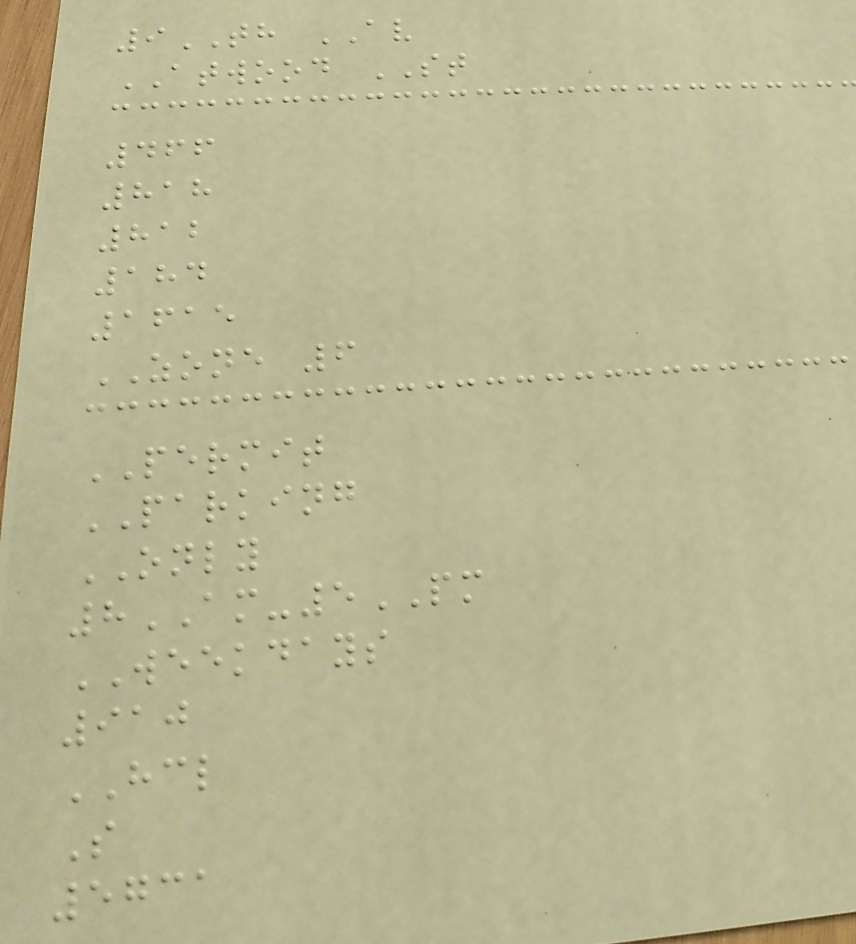9TH AV
ATWOOD ST
466
818
812
184
1615
ZONE 6
PERMIT
PARKING
ONLY
8AM-5PM
WEEKDAYS
910
HCL
S
5731
